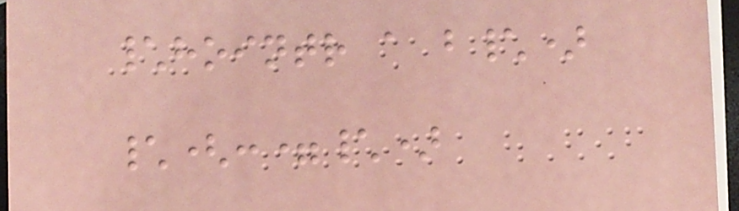\hointr a b\)
\(:=\)
